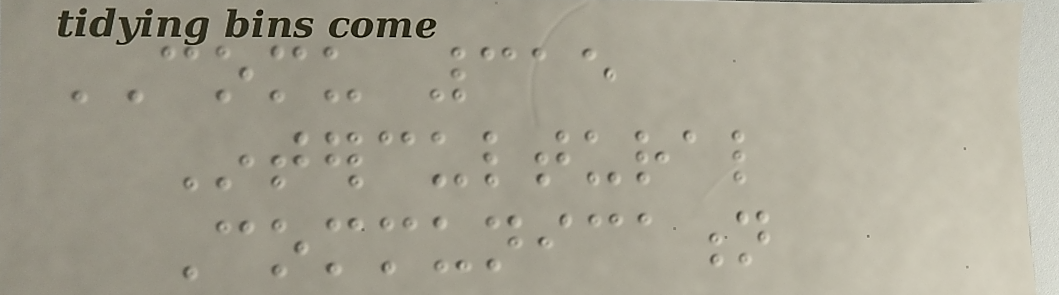COMU 315
Intercultural
Communication
